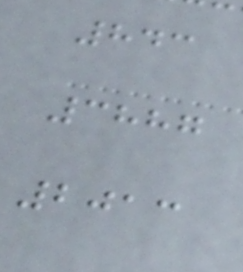843
3887
2013
